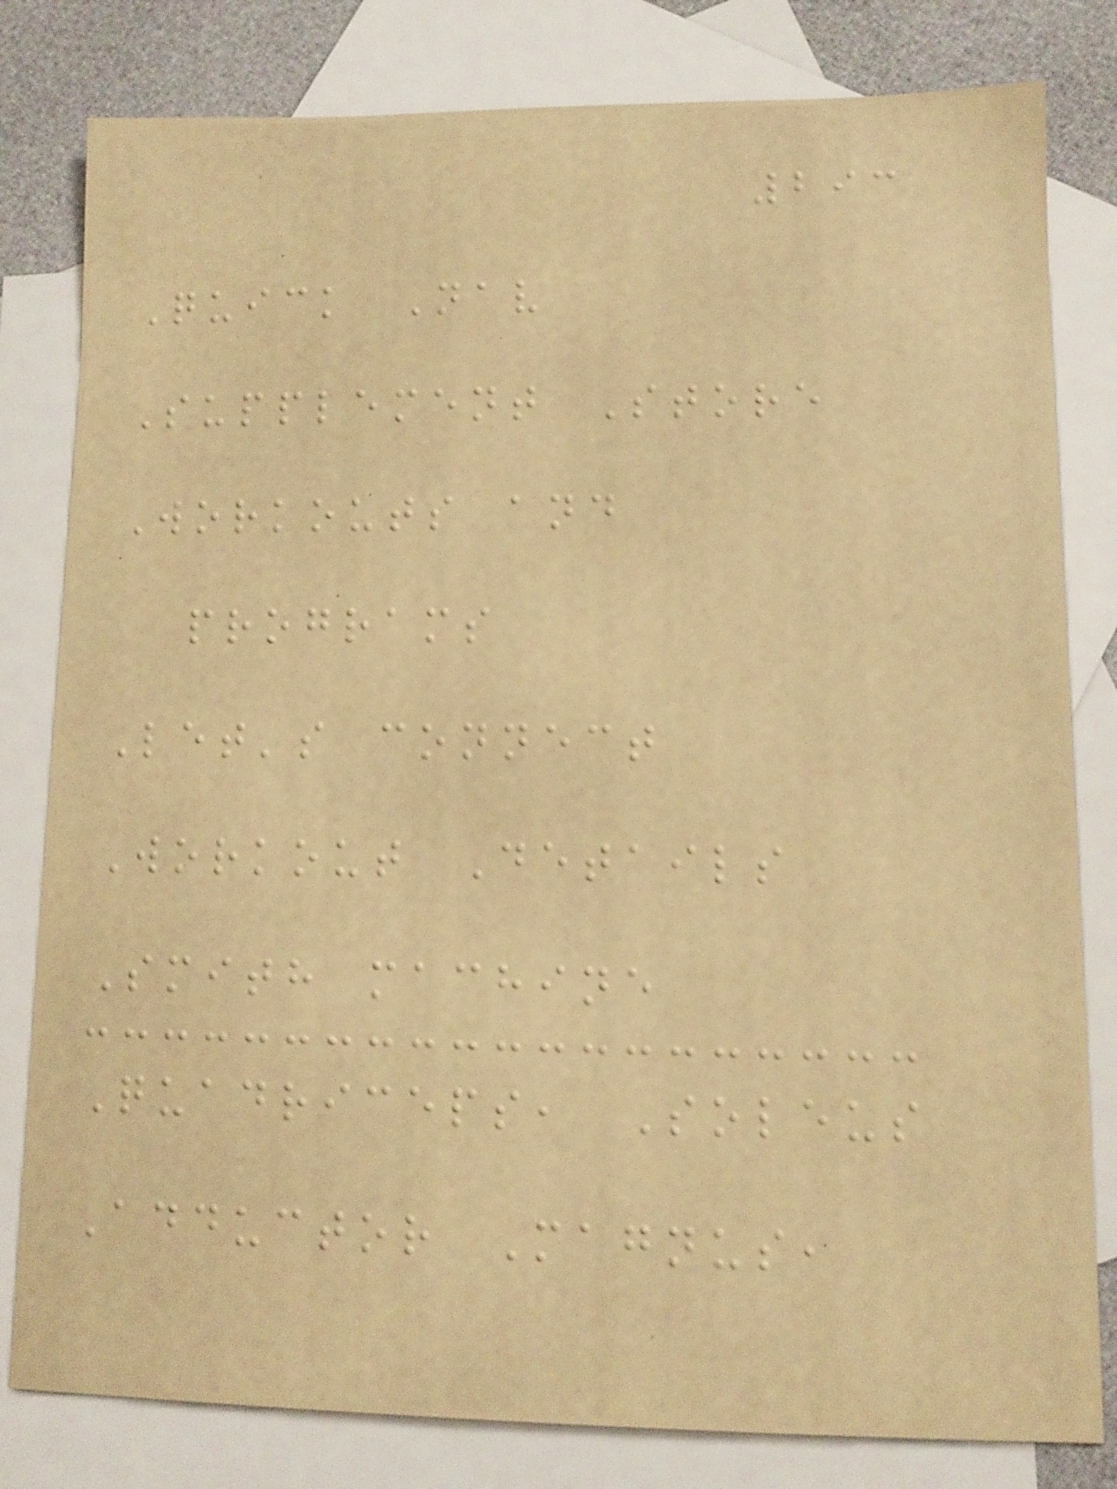293
Quick Nav
Supplement Store
Workouts and
programs
Let's connect
Workout Details
Smith machine
Quadriceps, Soleus
Adductor Magnus,
